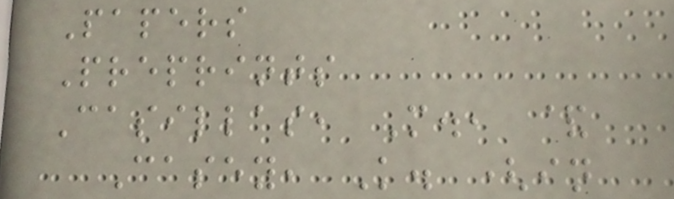Papers
Preprints
Casillas, M., &
Casey, K. (in
